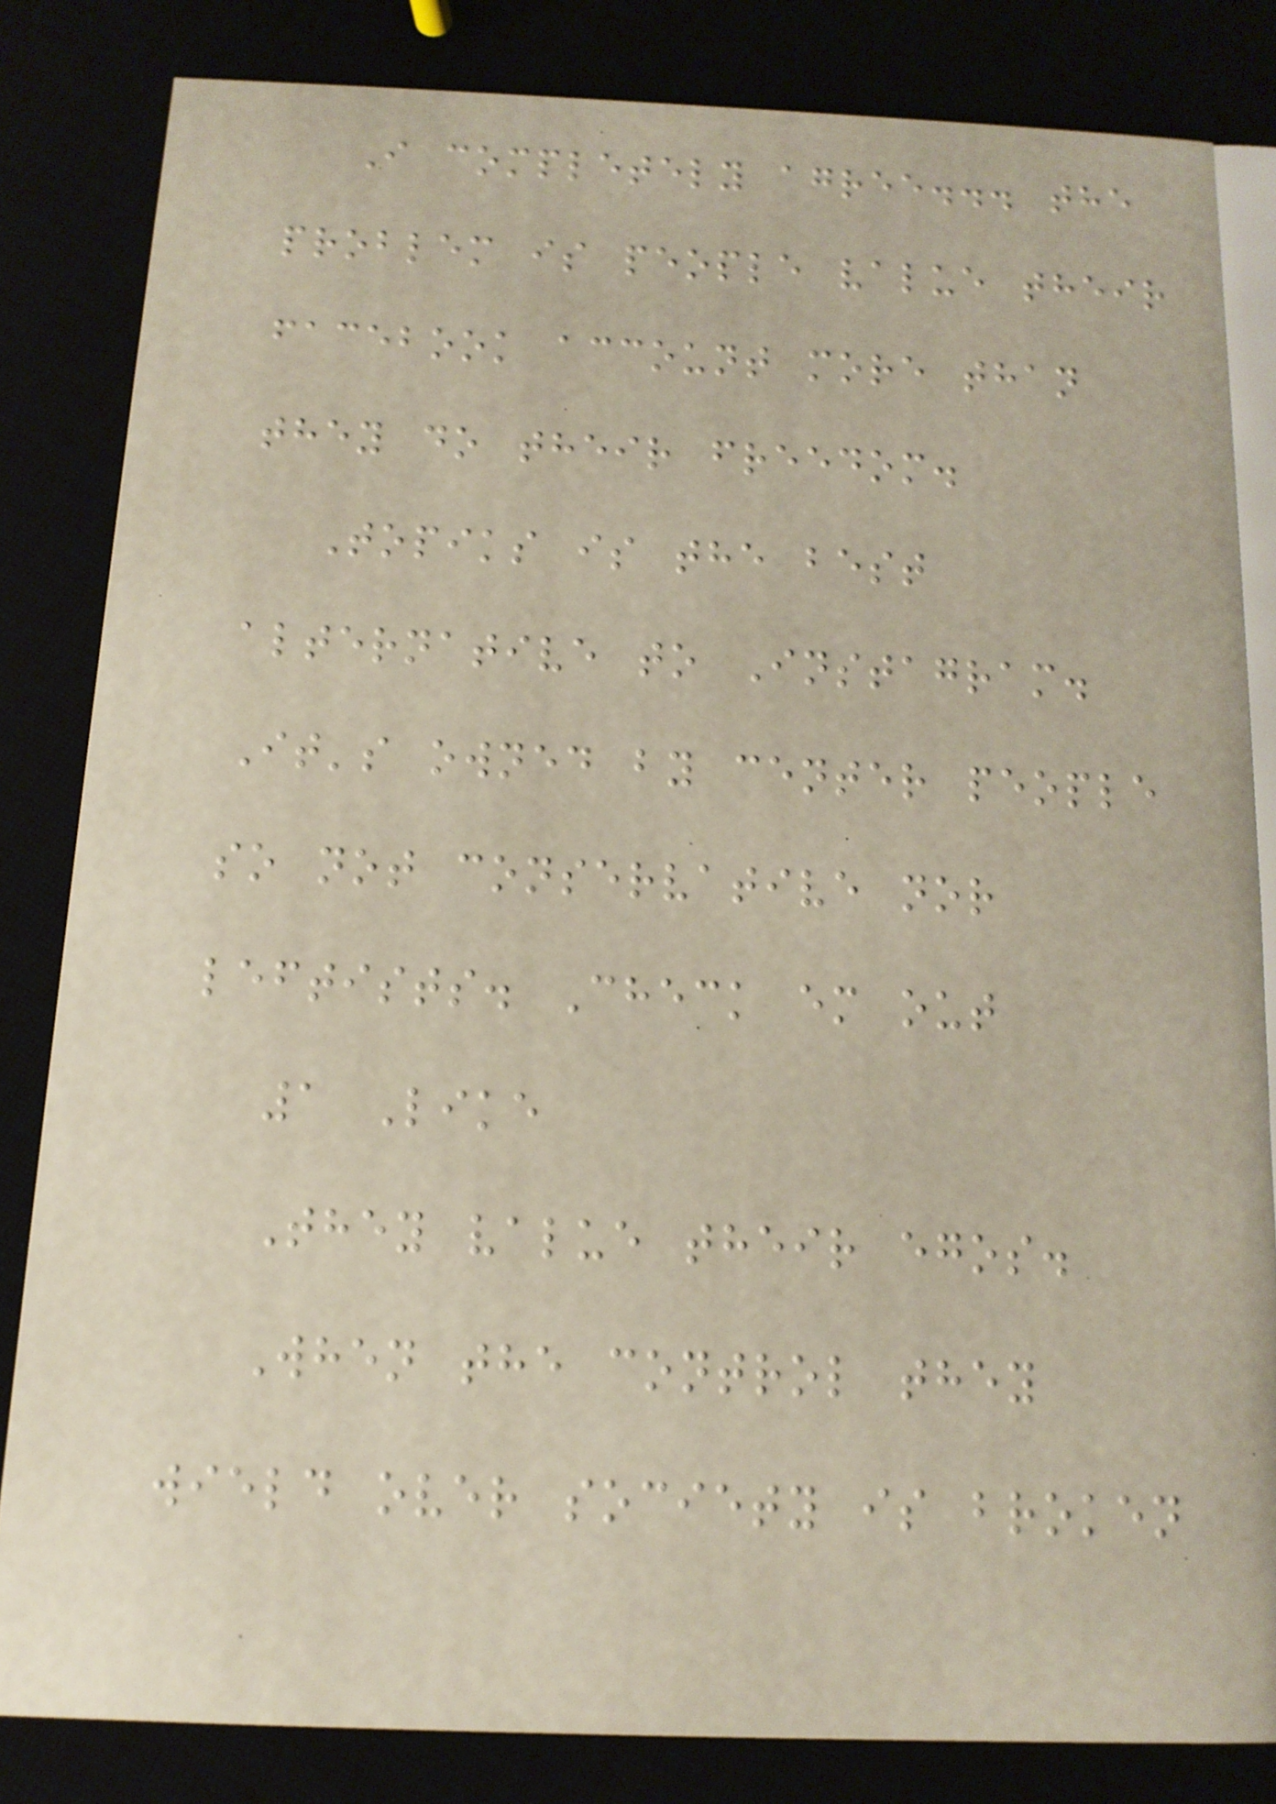I completely agree... the
problem is people value their
facebook account more than
they do their freedom.
Topiks is the best
alternative to Instagram.
It's owned by center people
so not conservative nor
leftists. Check em out
1 Like
They value their egos.
When the control they
wield over society is broken
